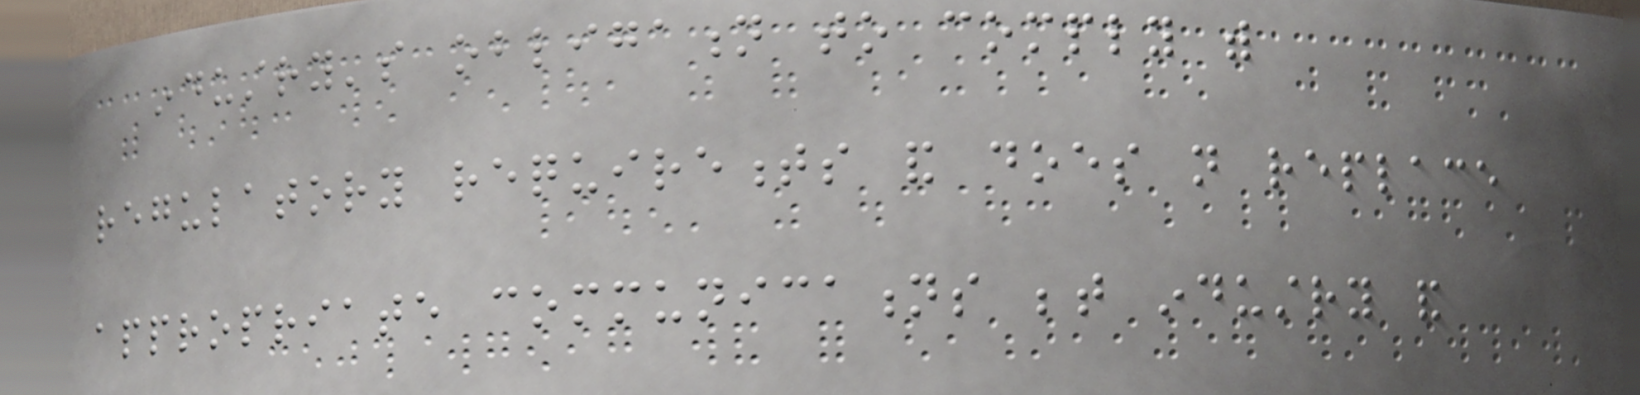industry's obligation to comply with
regulatory requirements and does not replace
appropriate communications between industry and
